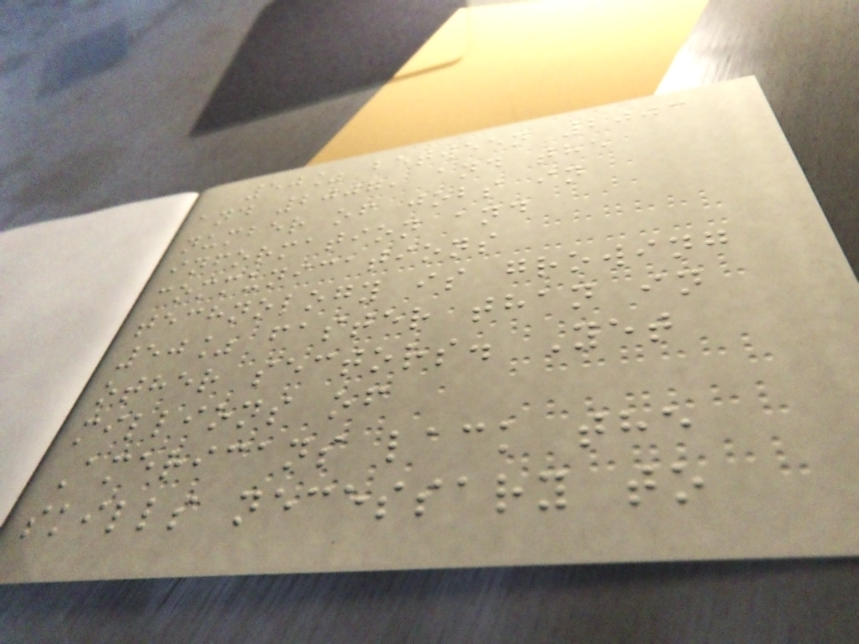50% between 2003
and 2007, and the
number of jobs in
information and
communications
technology is growing
50% faster than in
other sectors. Yet
millions of
Americans lack the
skills necessary to
